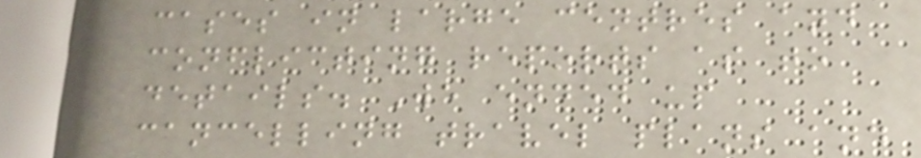cases in large centres and
conflicting reports as to
details. We ended up
cancelling travel plans and
